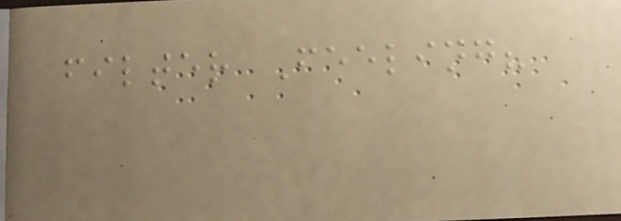filter Feeling?
